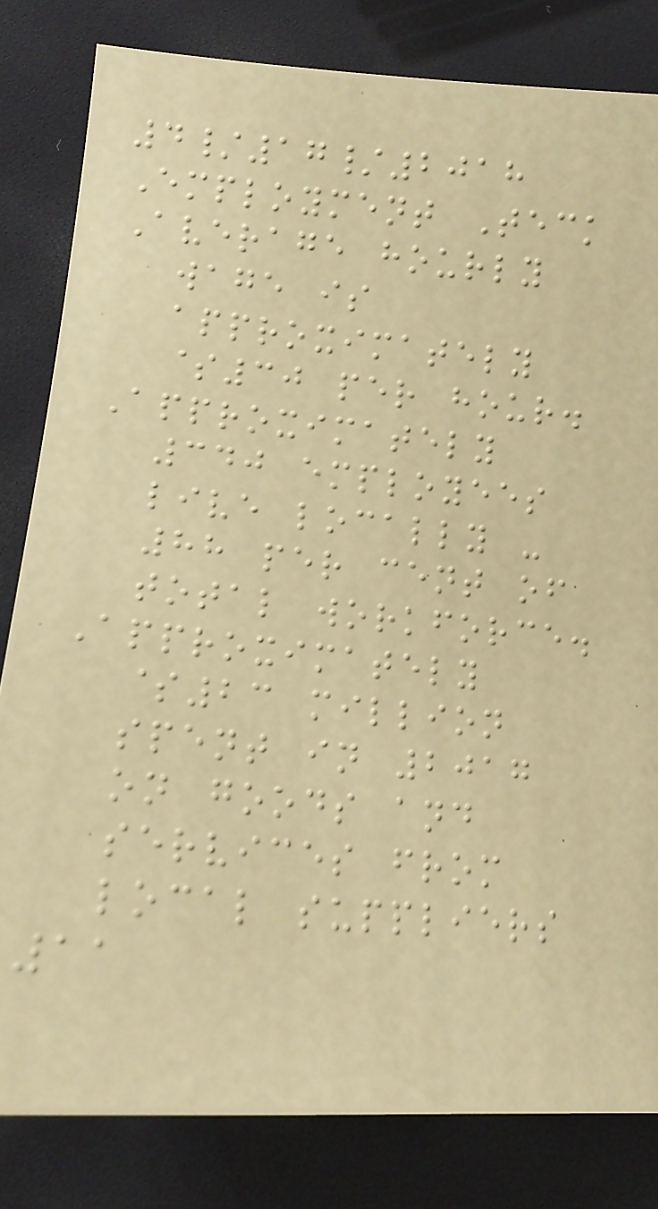4/17/2018
Employment Teck
Average hourly
wage is
approximately
$30 per hour.
Approximately
340 employees
live locally -
88 per cent of
total workforce.
Approximately
$23 million
spent in 2017
on goods and
services from
local suppliers
11
